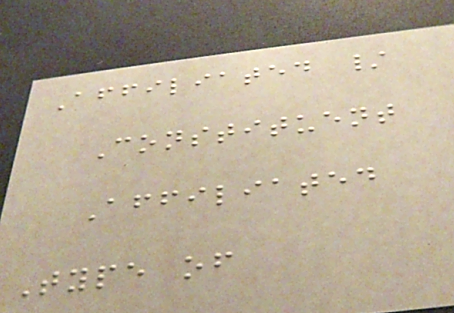Affiliated /
Constituent
Affiliated
Type of
